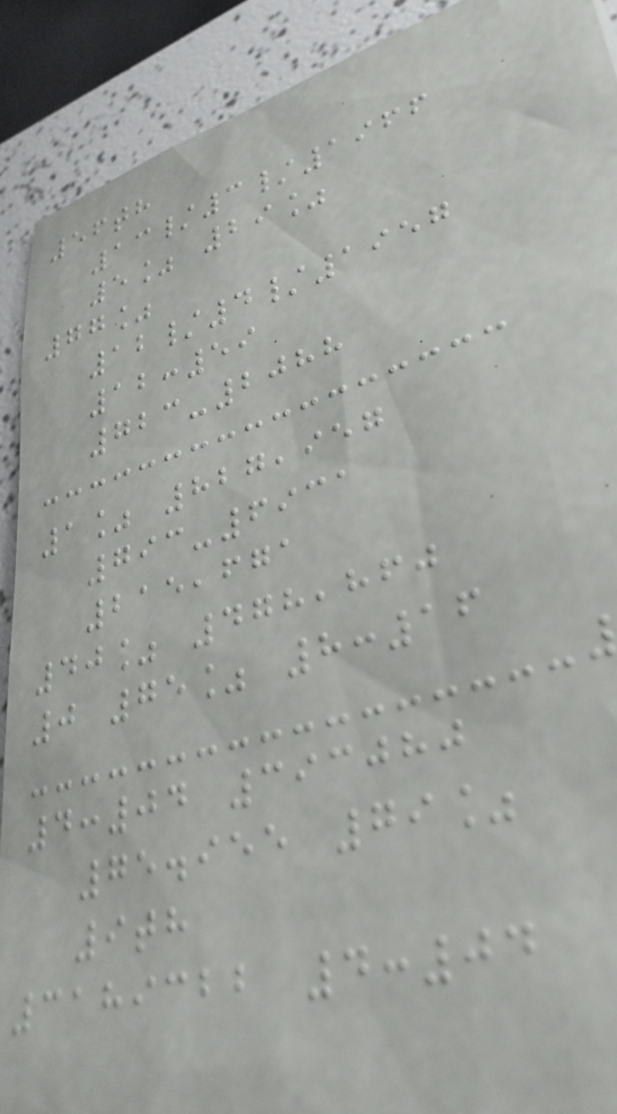56th
13/3/1966
5% 29%
77%
12/4/1957
12:59
723-2088
1% 827,957
793-6931
215,671
40% 478,860
0 75% 8:16
4:04 393080
75.955 79%
9th
3189322 4:04
